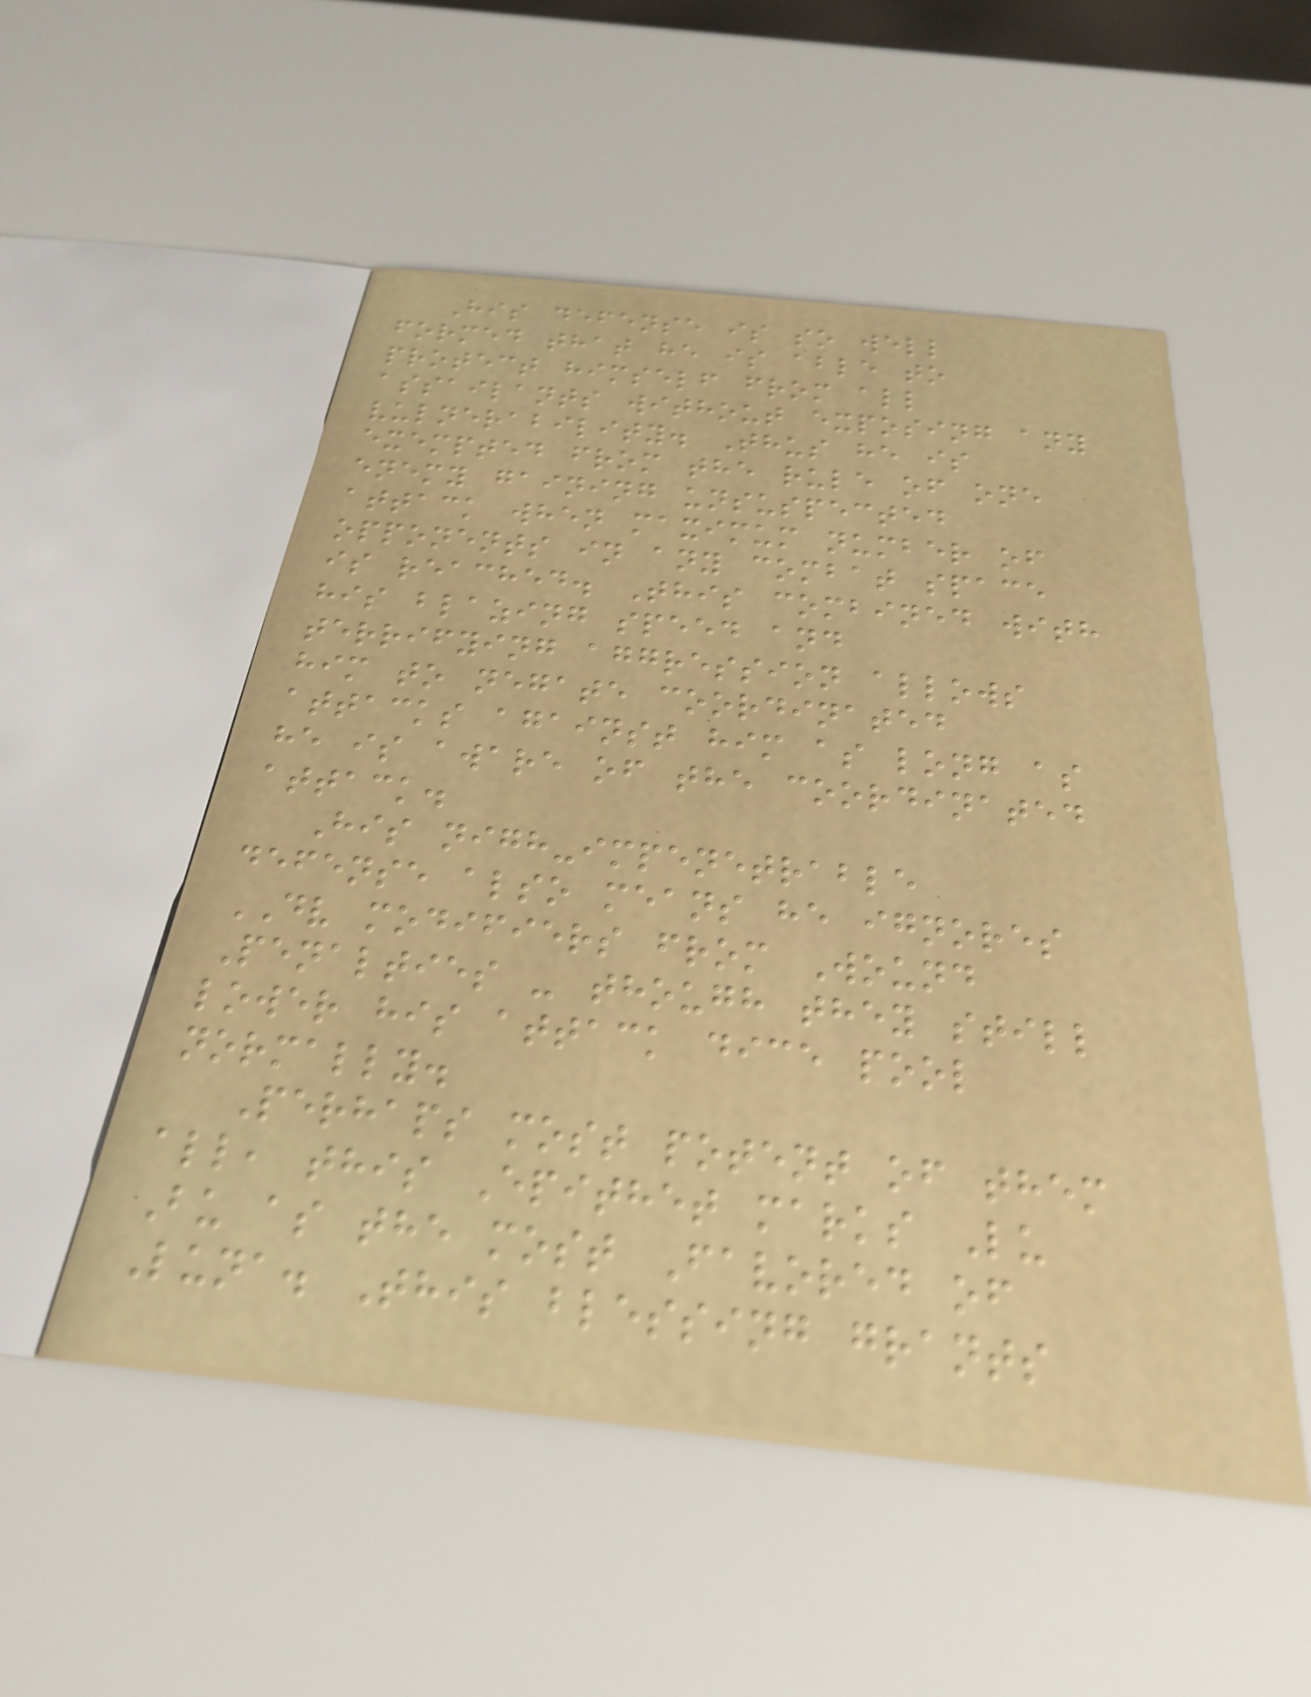His defense is so well
formed that he is able to
protect himself from all
assailants without exposing any
vulnerability. Thus he is
exempted from the rule of one
enemy gaining unsuspected
attack when maximum number of
opponents in any combat space
is reached. This combined with
his blazing speed and
terrifying aggression allows
him to negate coordinated
attacks against him as long as
he is aware of the coordinated
attack.
His nigh-impenetrable
defense also means he ignores
DV modifiers from Wound
Penalties - though they still
lower his attack dice pool
normally.
Perhaps most potent of them
all, this Epithet marks Lu
Bu as the most Favored of
Luna. This blessing grants
